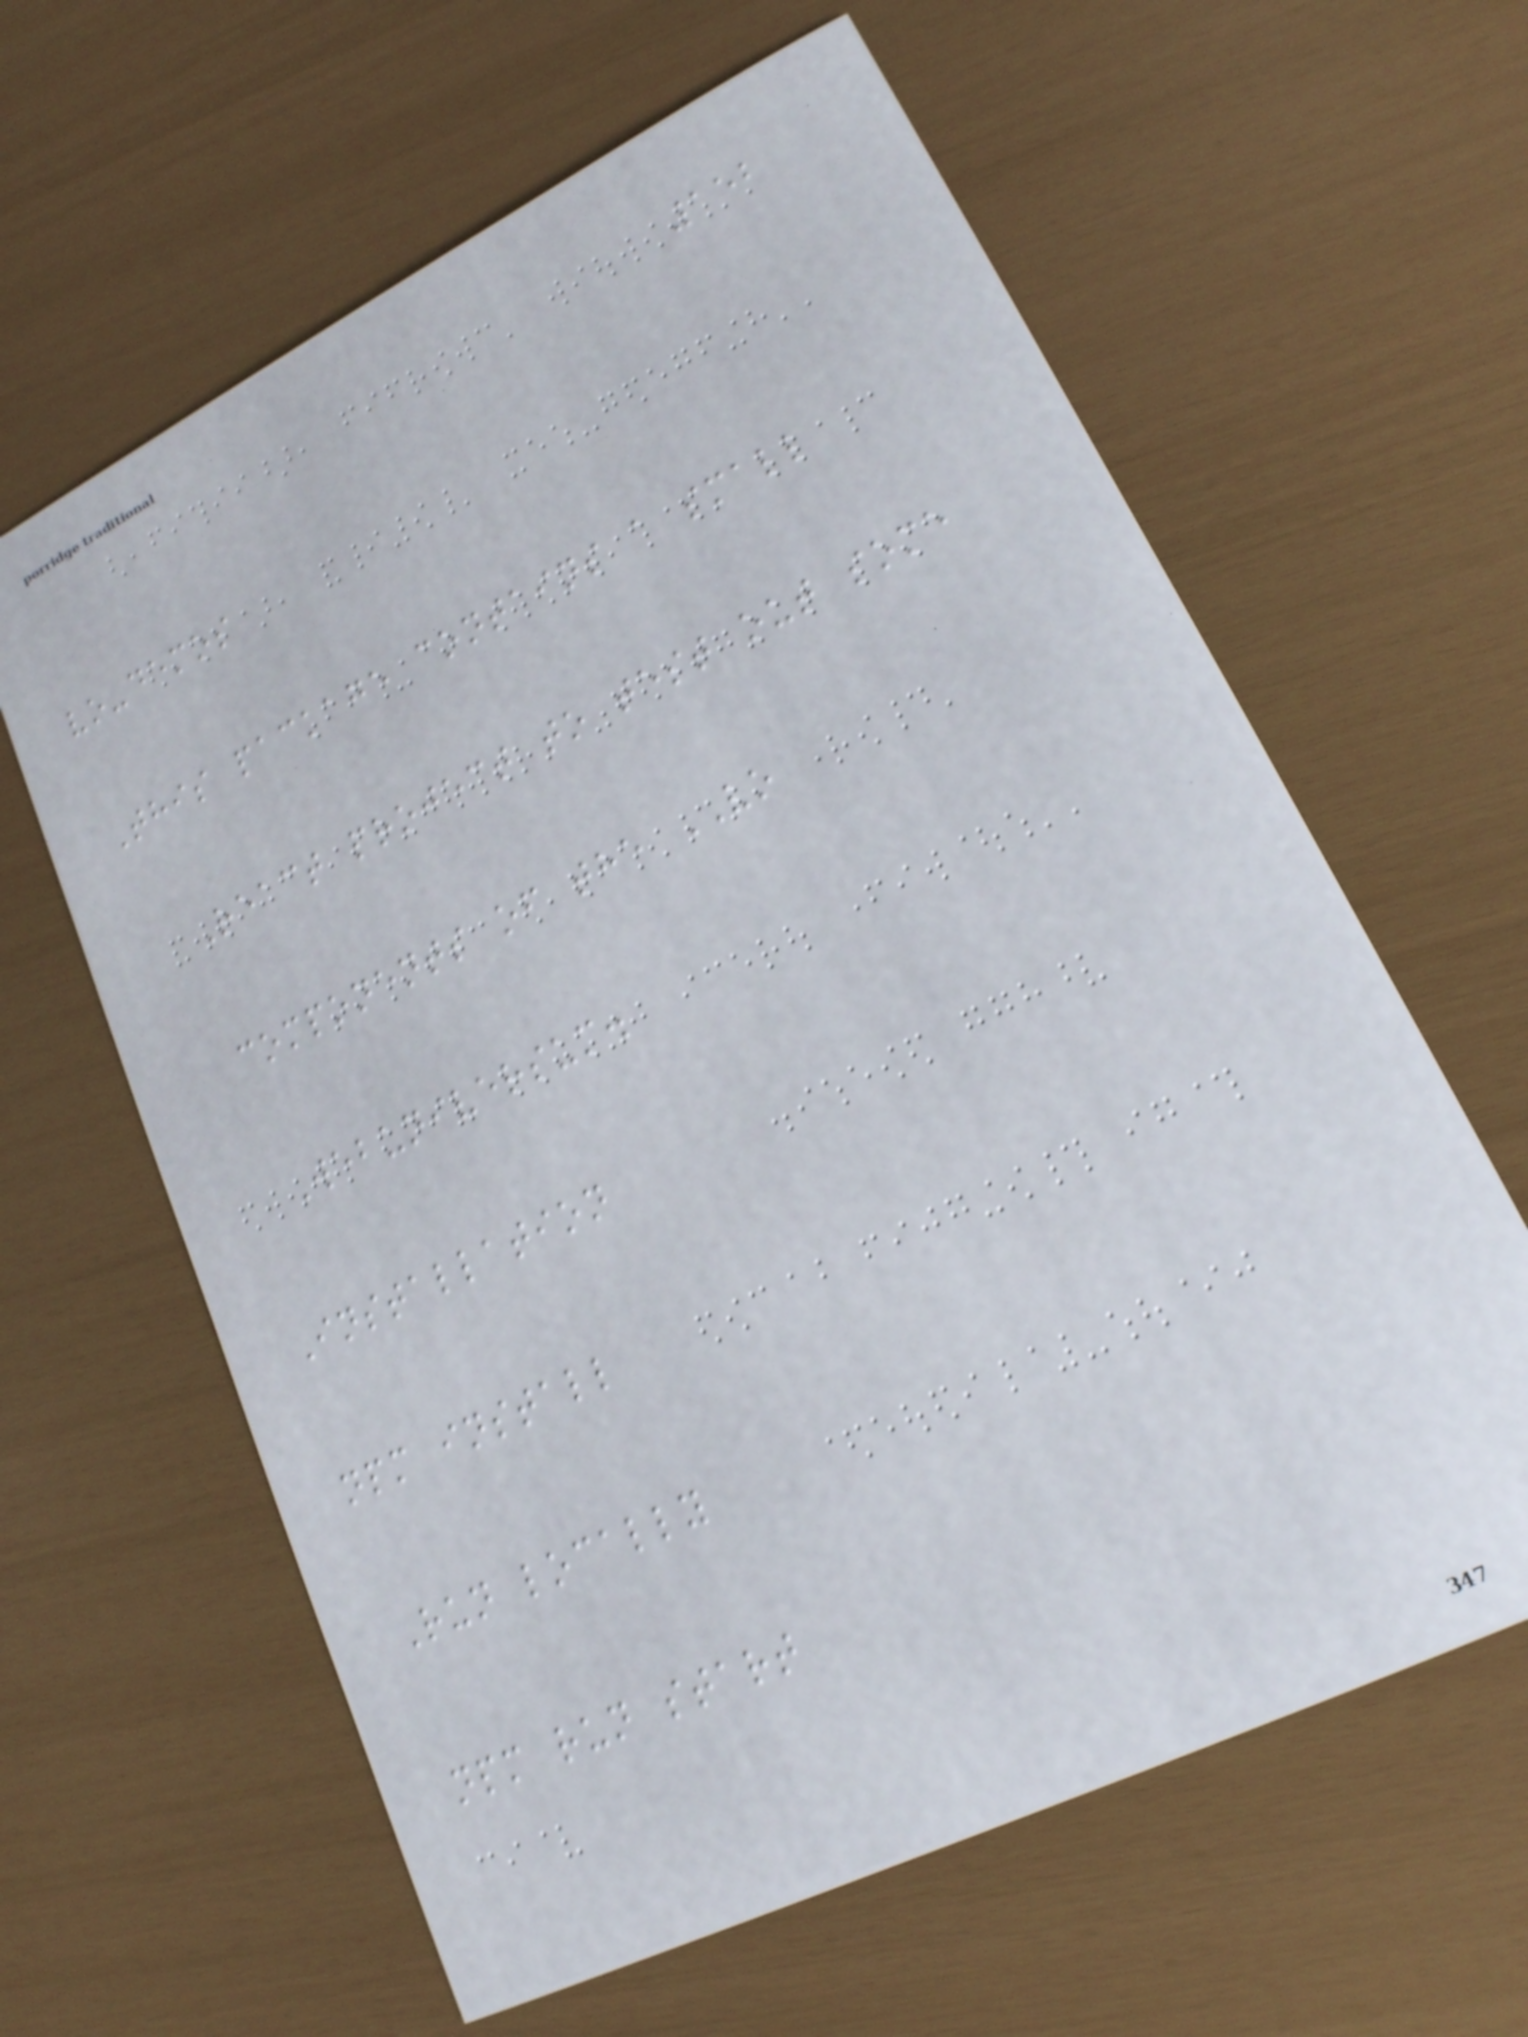152
vo-demos
This package contains a small
React project to test out some
components of the VO
Webuniversum.
Installation
npm install
Run locally
npm run start
